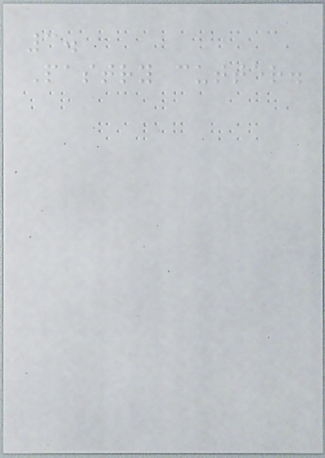3.
Pastry cutter.
